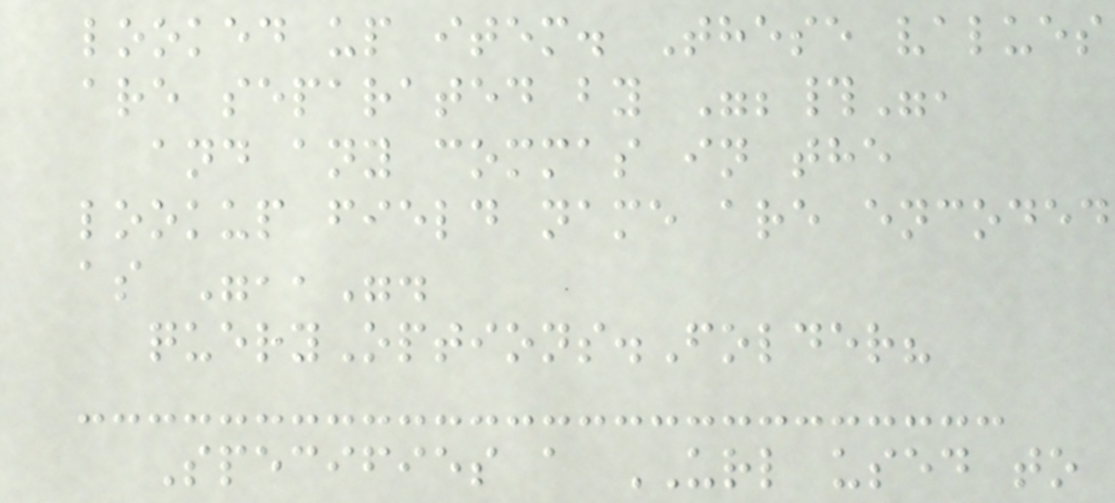looked up item. These values
are separated by ";#",
and any commas in the
lookup field name are encoded
as ",,".
queryOptions.Folder?
Specifies a URL used to
